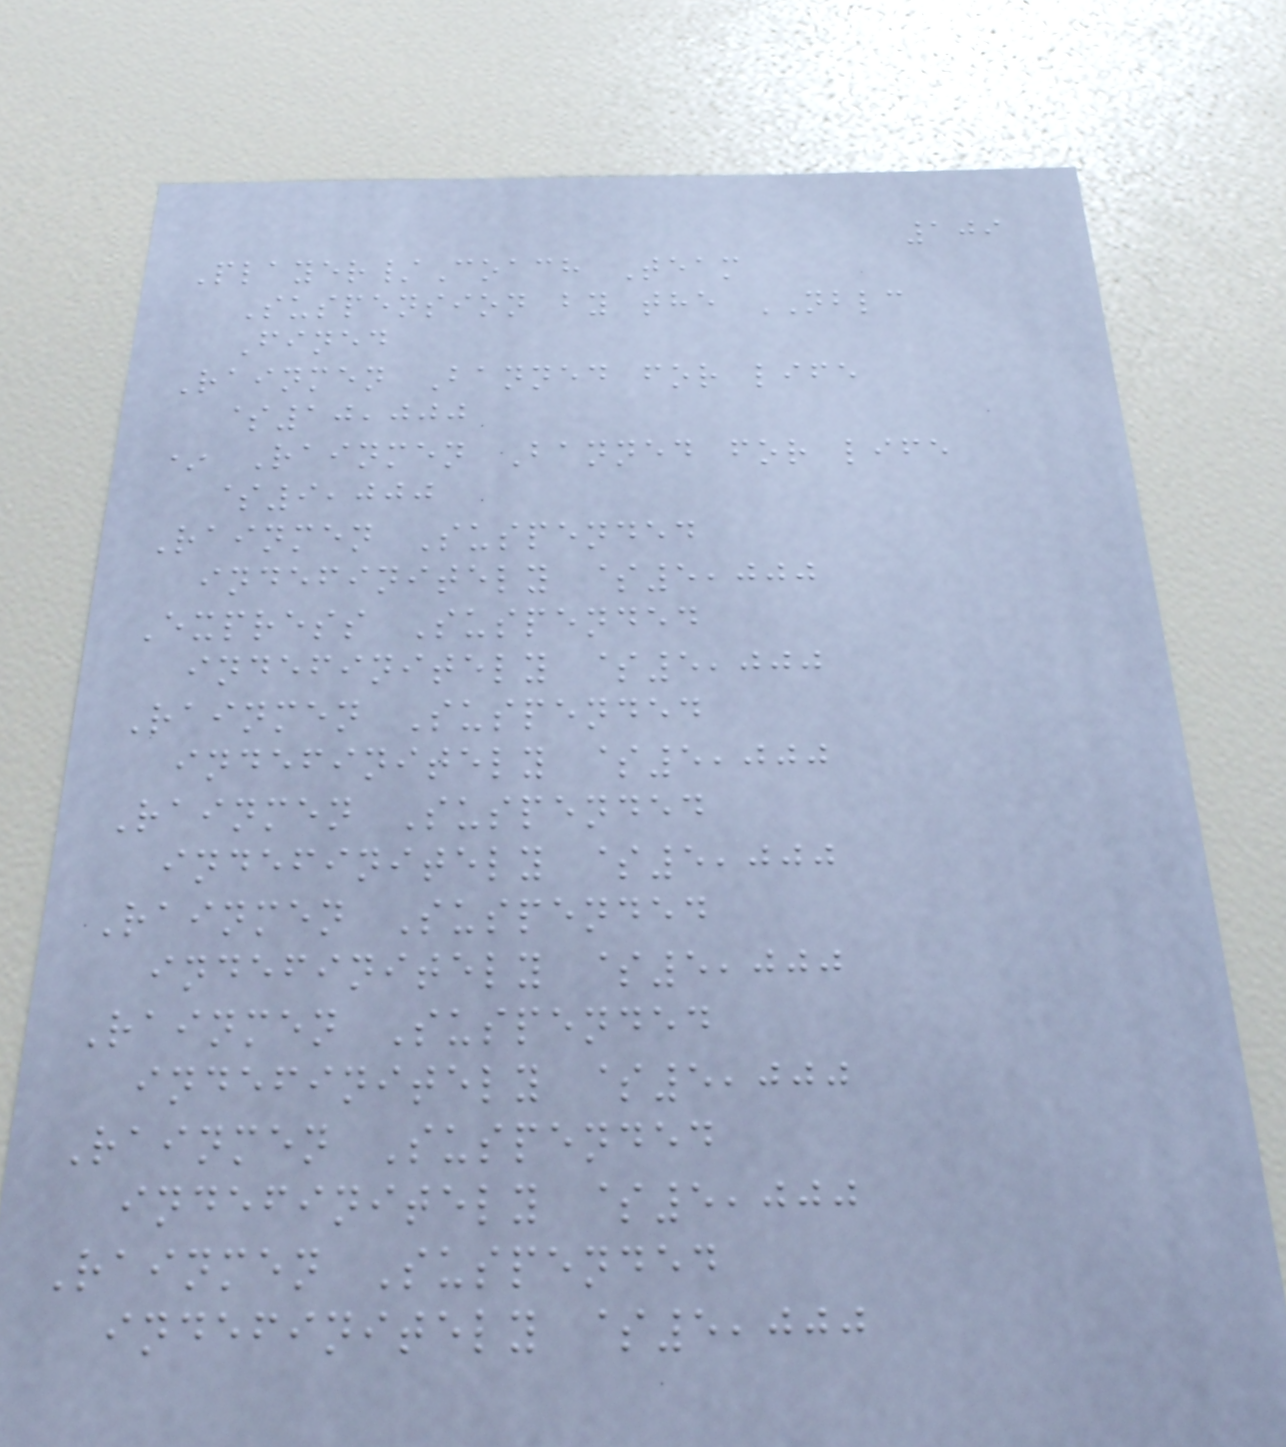109
Player/Coach Team
Suspension by the NBLC
Fined
Rainmen Banned for life
$10,000
* Rainmen Banned for life
$9,000
Rainmen Suspended
indefinitely $5,000
Express Suspended
indefinitely $5,000
Rainmen Suspended
indefinitely $5,000
Rainmen Suspended
indefinitely $5,000
Rainmen Suspended
indefinitely $5,000
Rainmen Suspended
indefinitely $5,000
Rainmen Suspended
indefinitely $5,000
Rainmen Suspended
indefinitely $5,000
